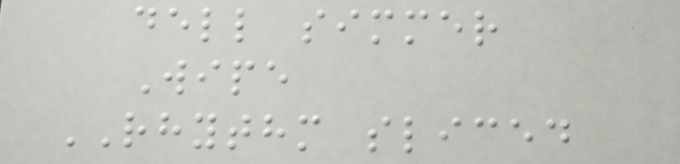dell simmer
Wipe
RHYTHM sliced
